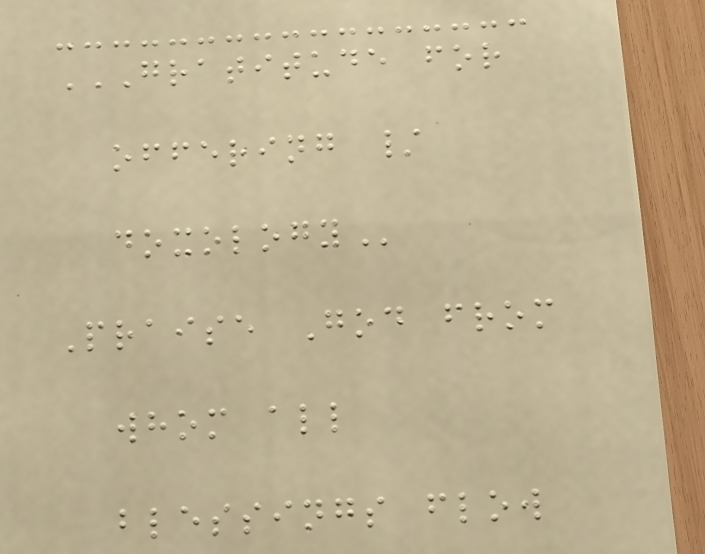GRATITUDE FOR
OFFERING /
DOXOLOGY
Praise God from
whom all
blessings flow
